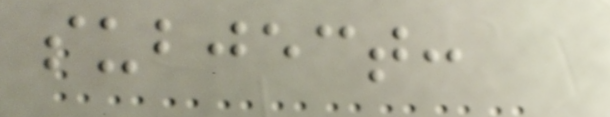subject:
